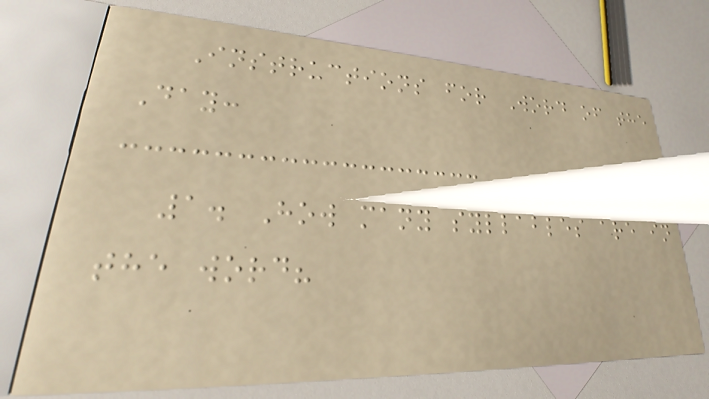Instructions for Word of the
Day:
1. How many syllables are in
the word?
